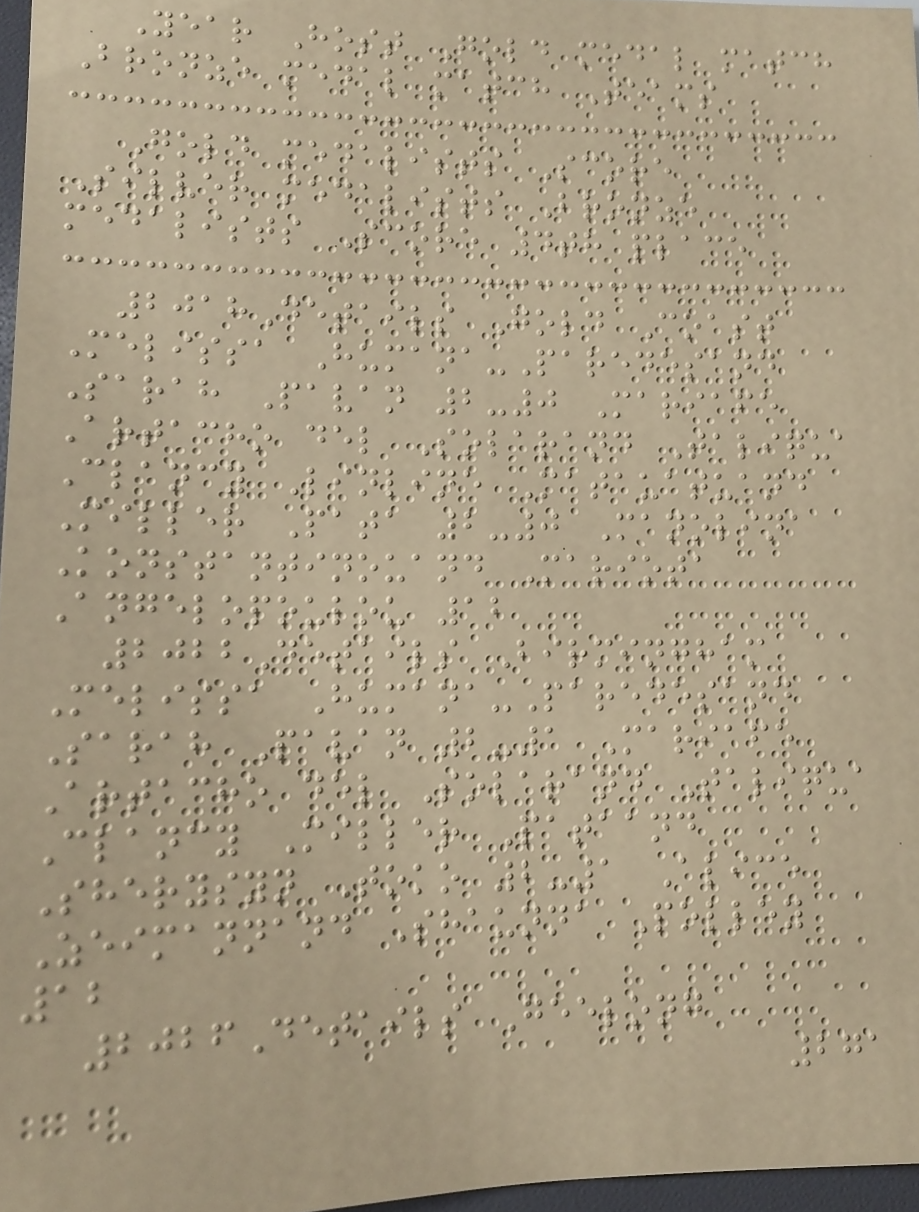Year Host Gold medal match
Bronze medal match Teams
Gold medalists Score
Silver medalists Bronze
medalists Score 4th place
2018Details Gold Coast
Melissa Humana-Paredesand
Sarah Pavan 2-0 Mariafe
Artacho del Solarand Taliqua
Clancy Linline Matauatuand
Miller Pata 2-0 Manolina
Konstantinouand Mariota
Angelopoulou 12
2022Details Birmingham
Melissa Humana-Paredesand
Sarah Pavan 2-1 Mariafe
Artacho del Solarand Taliqua
Clancy Miller Pataand
Sherysyn Toko 2-1 Alice
Zeimannand Shaunna Polley
12
2026Details Geelong
271
